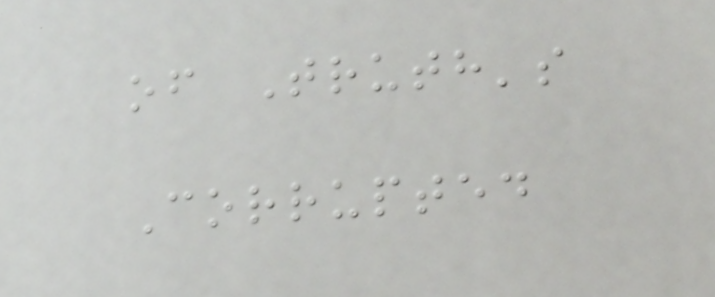of Truth's
Corrupted
